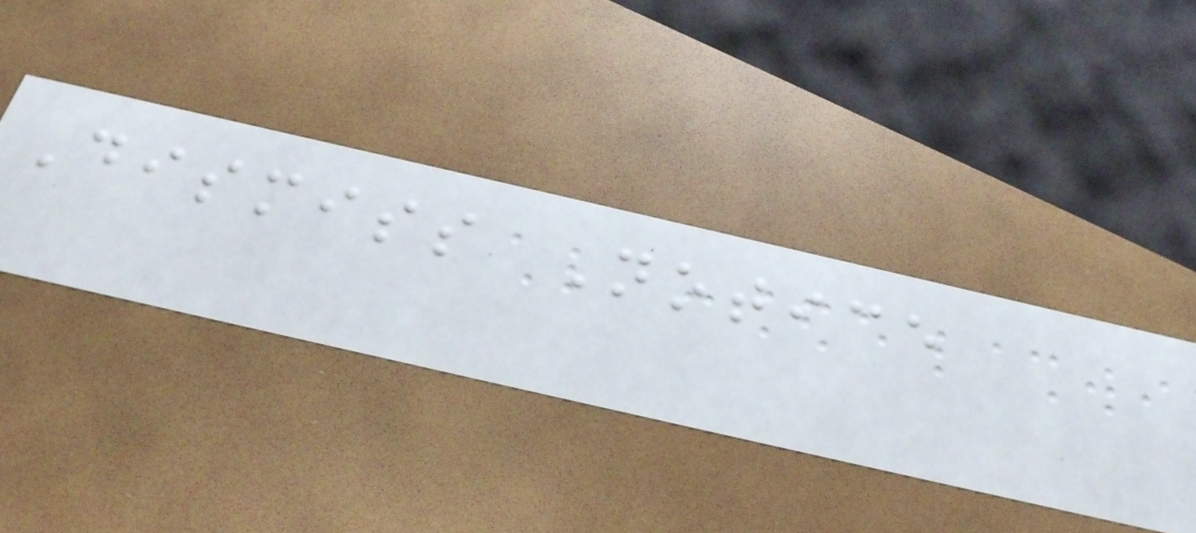Dismiss Notice
